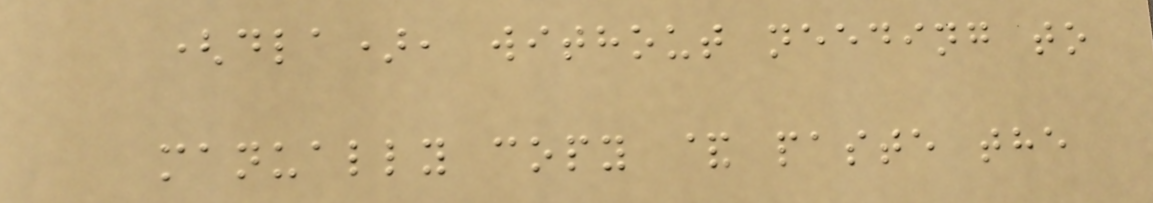(dla), without needing to
manually copy & paste the
